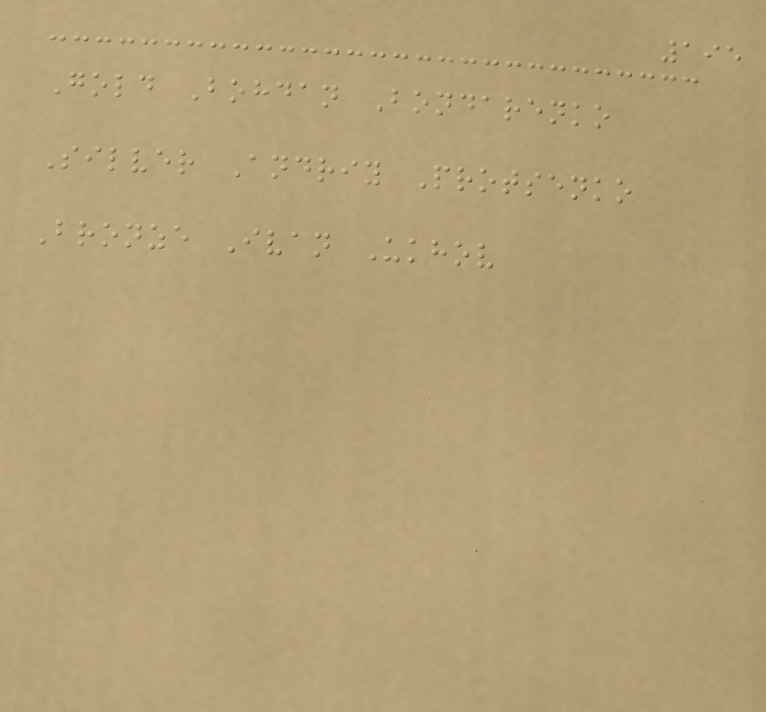195
Gold Bohdan Bondarenko
Silver Andriy Protsenko
Bronze Ivan Ukhov
